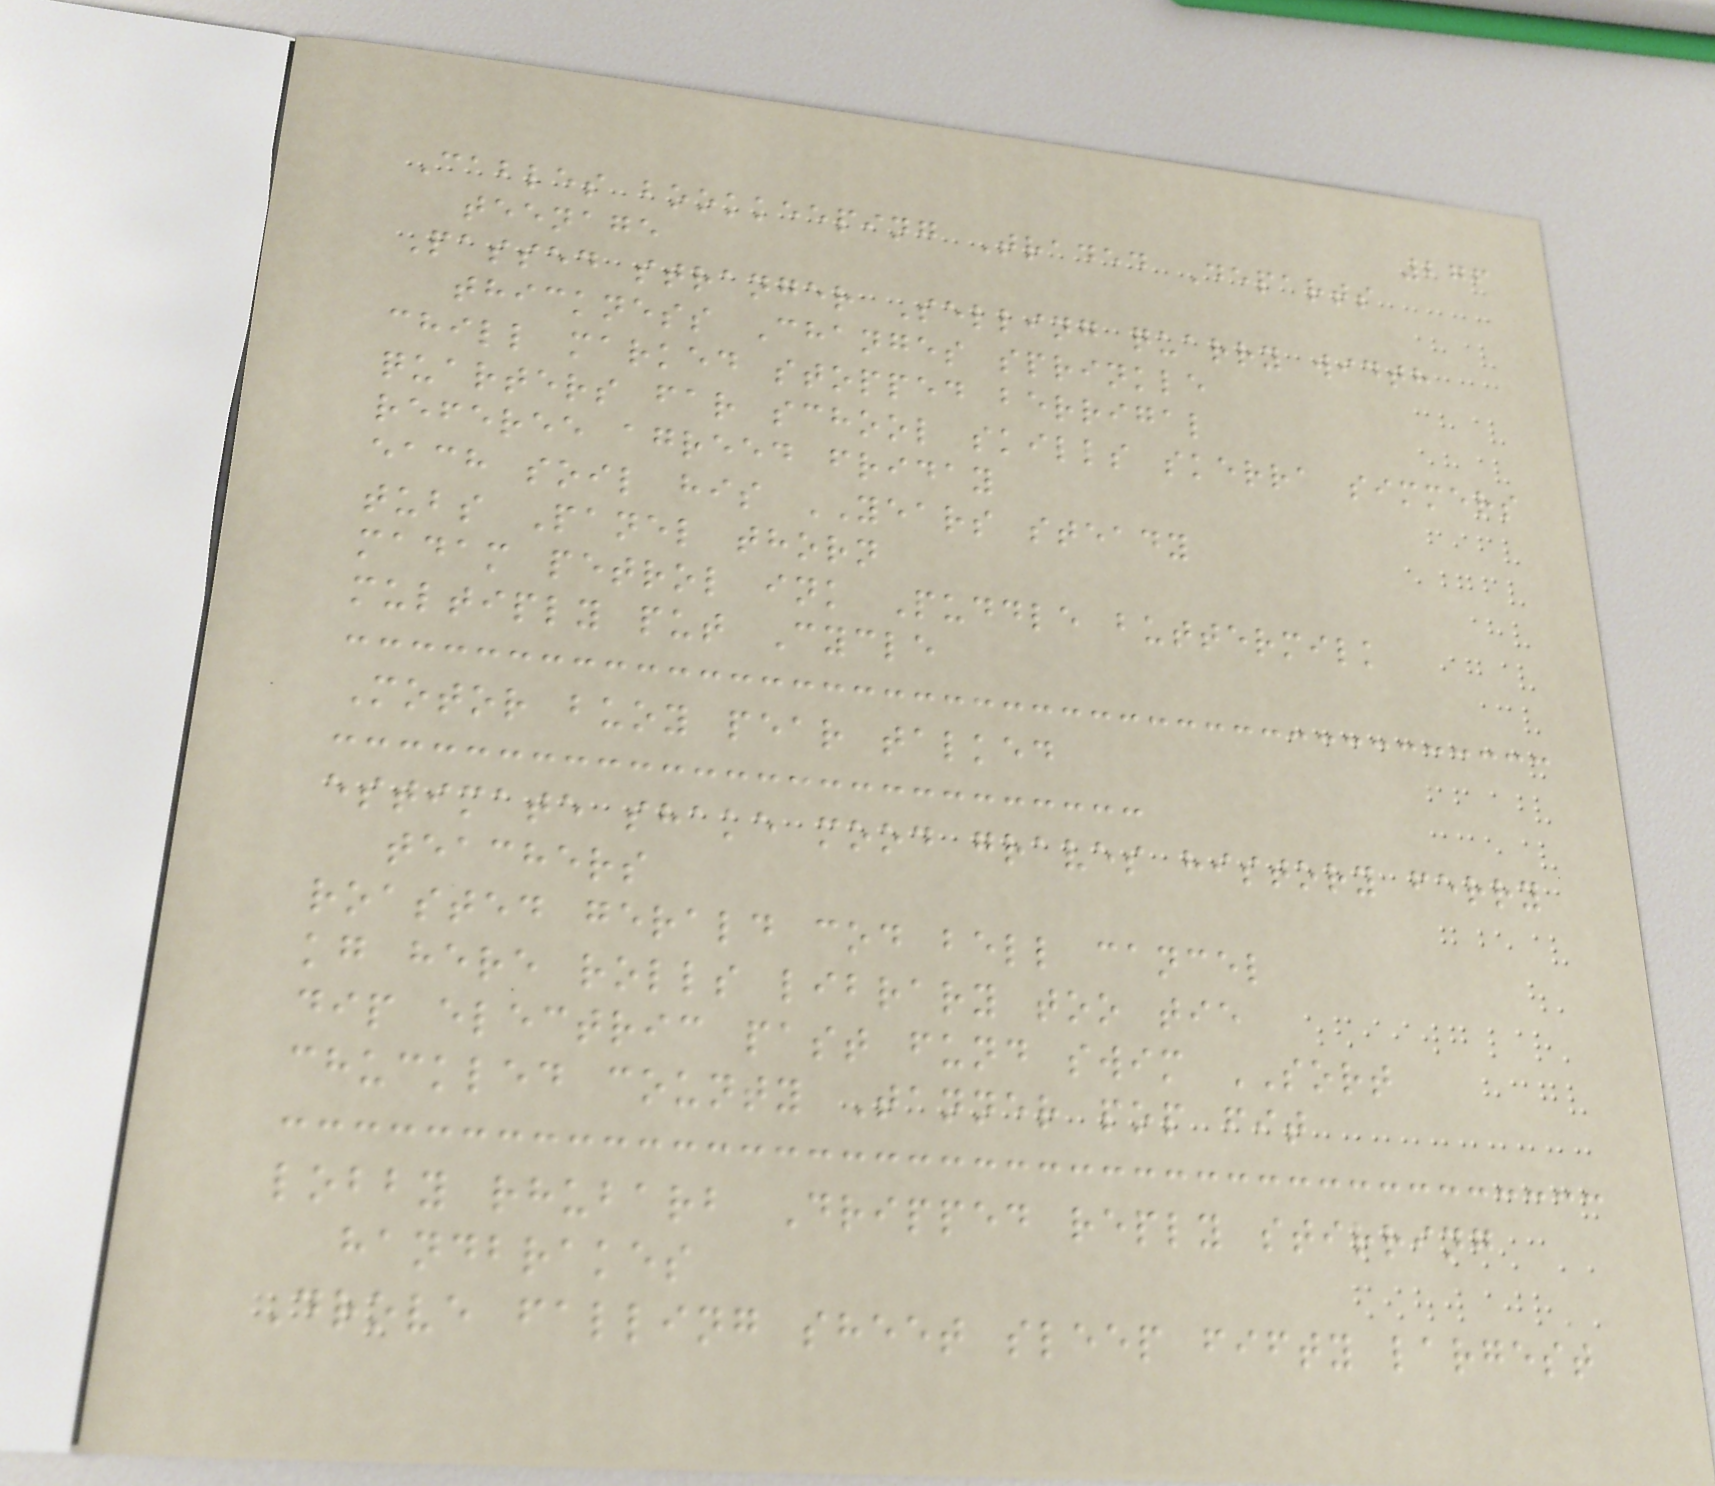276
Cables bookkeeping Traded Departs
teenage
Passed stranger Selling quarry width
thickness Changes sprinkle
chill marked stopped berrigal
quarters far school skills skerra simmers
referee agreed friday
each soil his YEARS steady
tubs Panel thorn
madam petrol ink Puddle buttermilk
multiply put Cycle
Motor buoy pear talked
estimate shake mood graves history ferry
teachers
roasted gerald cod bell cancel
kg here rolls library too tie
dip electric past fund swim SORT
chuckled county Tanner pop fit
lobby rhubarb Dripped reply stirring
handbrakes
Drove falling sheet sleep fifty largest
